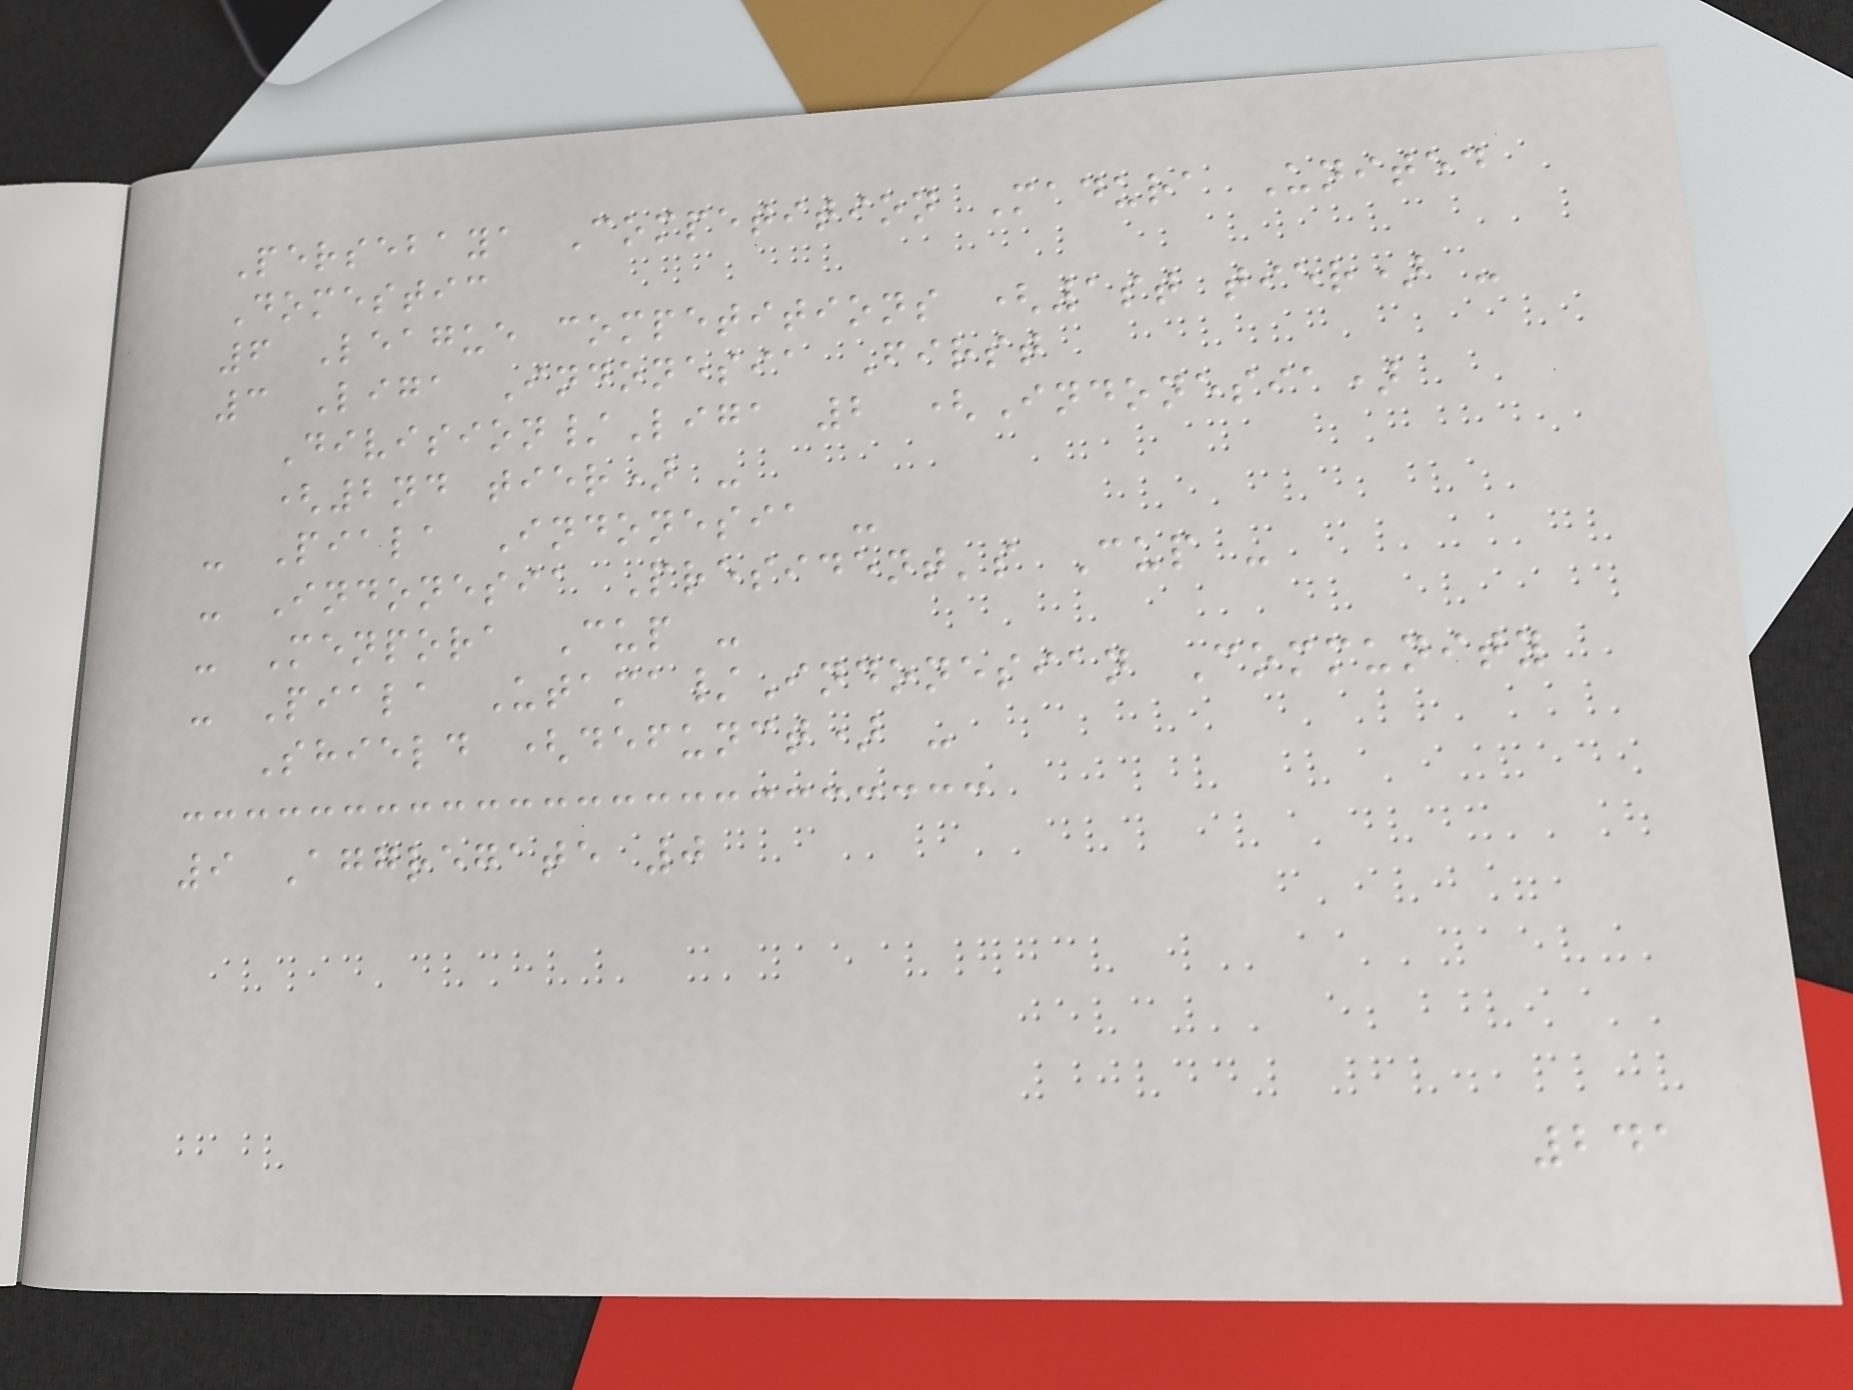Persebaya Competition Madura United
Domestic
6 League competitions (1st tier) -
3 Liga Indonesia First
Division/Liga 2 (Indonesia)
(2nd tier) -
- Piala Indonesia -
- Indonesia President's Cup -
- Menpora Cup -
- Piala Utama/Indonesian Community
Shield (defunct) -
9 Aggregate 0
241
